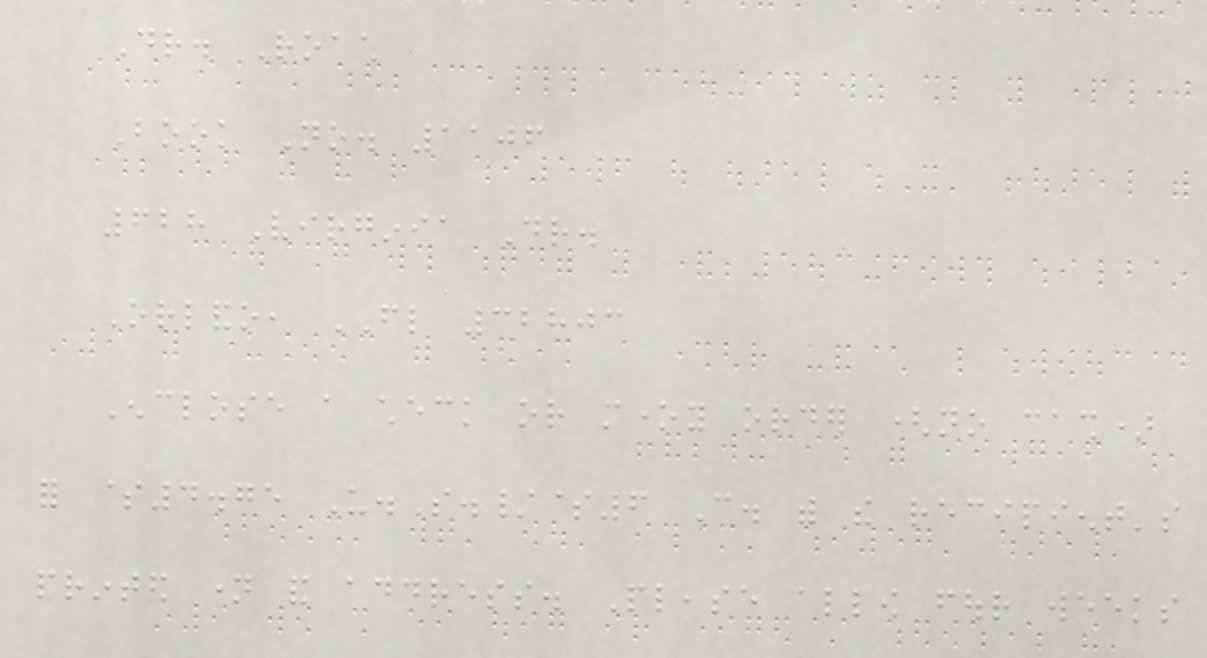Dr. Roach
Book No. 1106
628 Virginia Dr.
Orlando, FL 32803
Enclose a check or money order (no cash)
for $4.75 U.S./$6 Can. with the recipient's
printed name and address. Please allow four weeks
